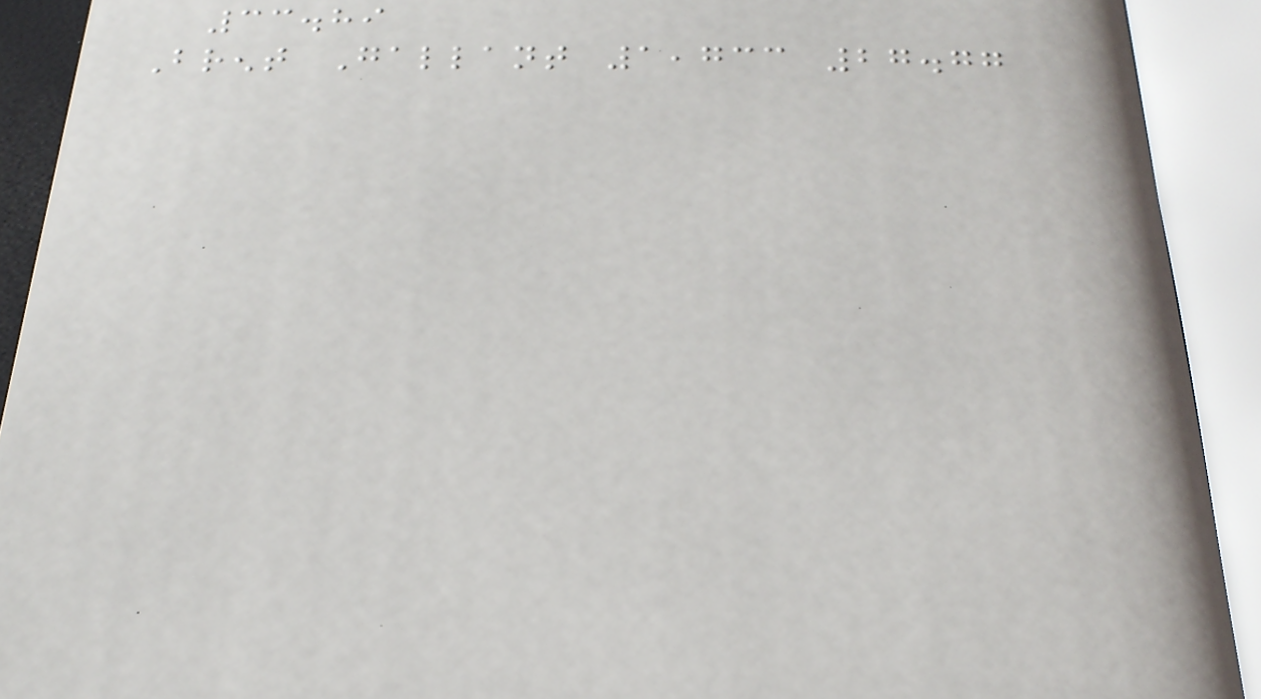33.89
Brent Gallant 1,733 27.77
